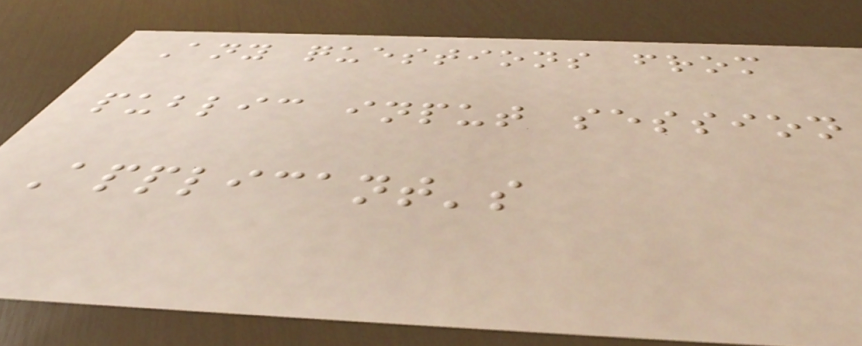Any questions from
public input session
Applicant's
